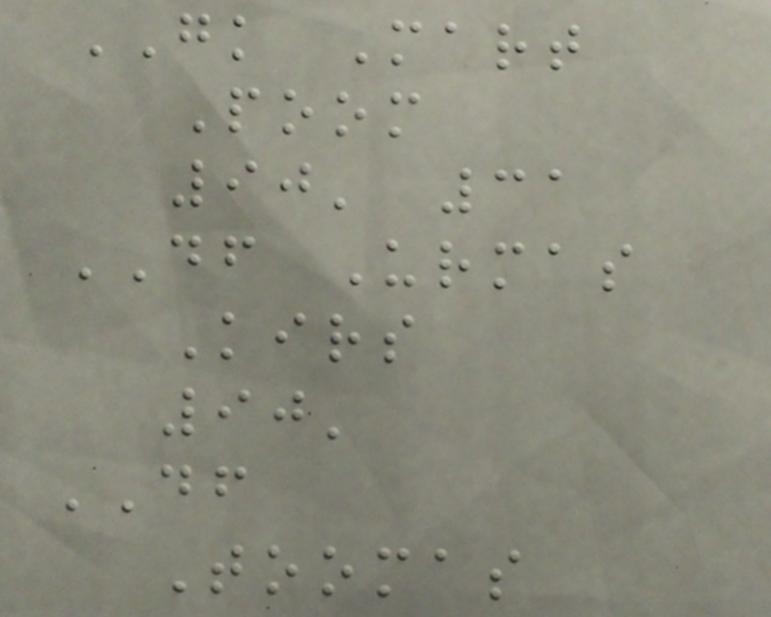GK Mart
Poom
90' 31
DF Urmas
Kirs
90'
DF
Toomas
